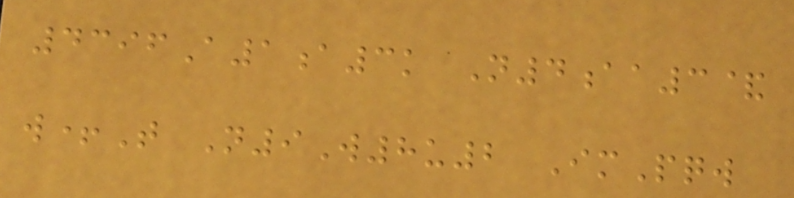4396A1a3k N4aa3&
w+T N9W8u2 ImPqw
